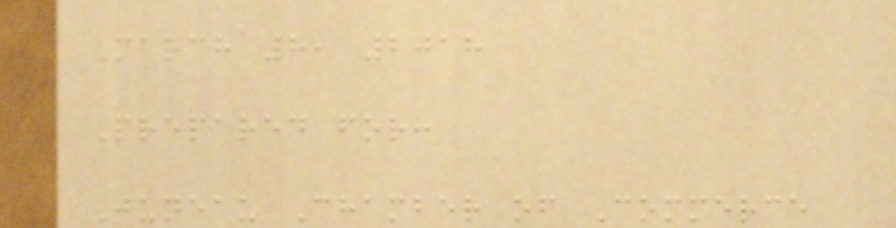March 8, 2018
Prepared for:
Juneau Chamber of Commerce
